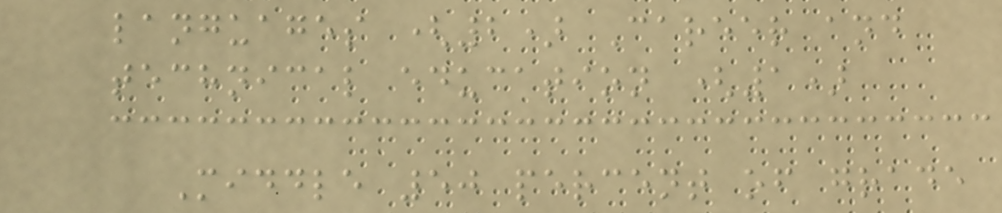languages (2) Career and
technical education (1)
Middle 50 percent of grade
